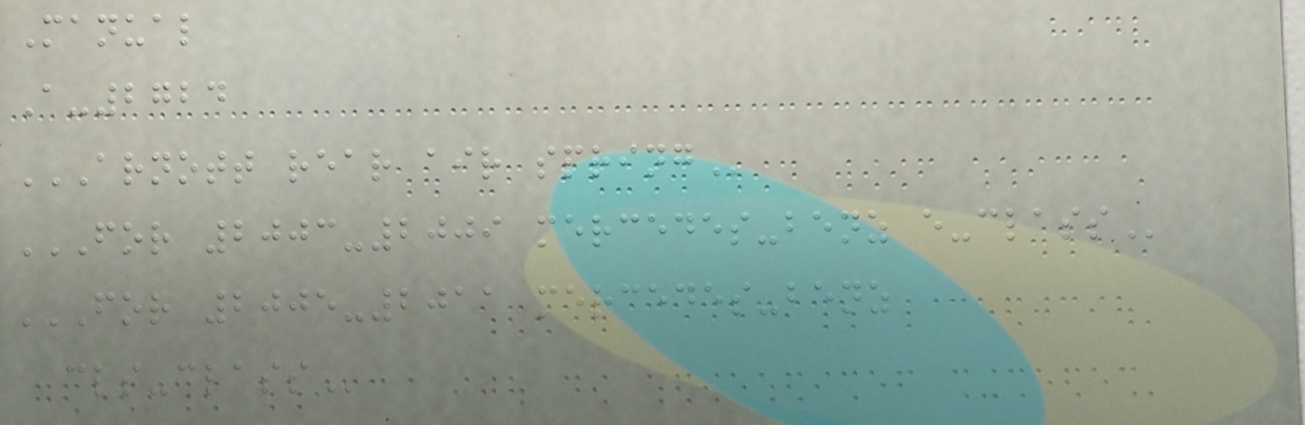Manual
A-2724
ARNOTT REAR AIR SPRING
FOR 2003-2009 MERCEDES-BENZ E-CLASS
FOR 2005-2011 MERCEDES-BENZ
CLS-CLASS
